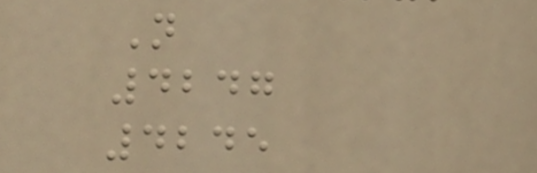N
4247
4245
